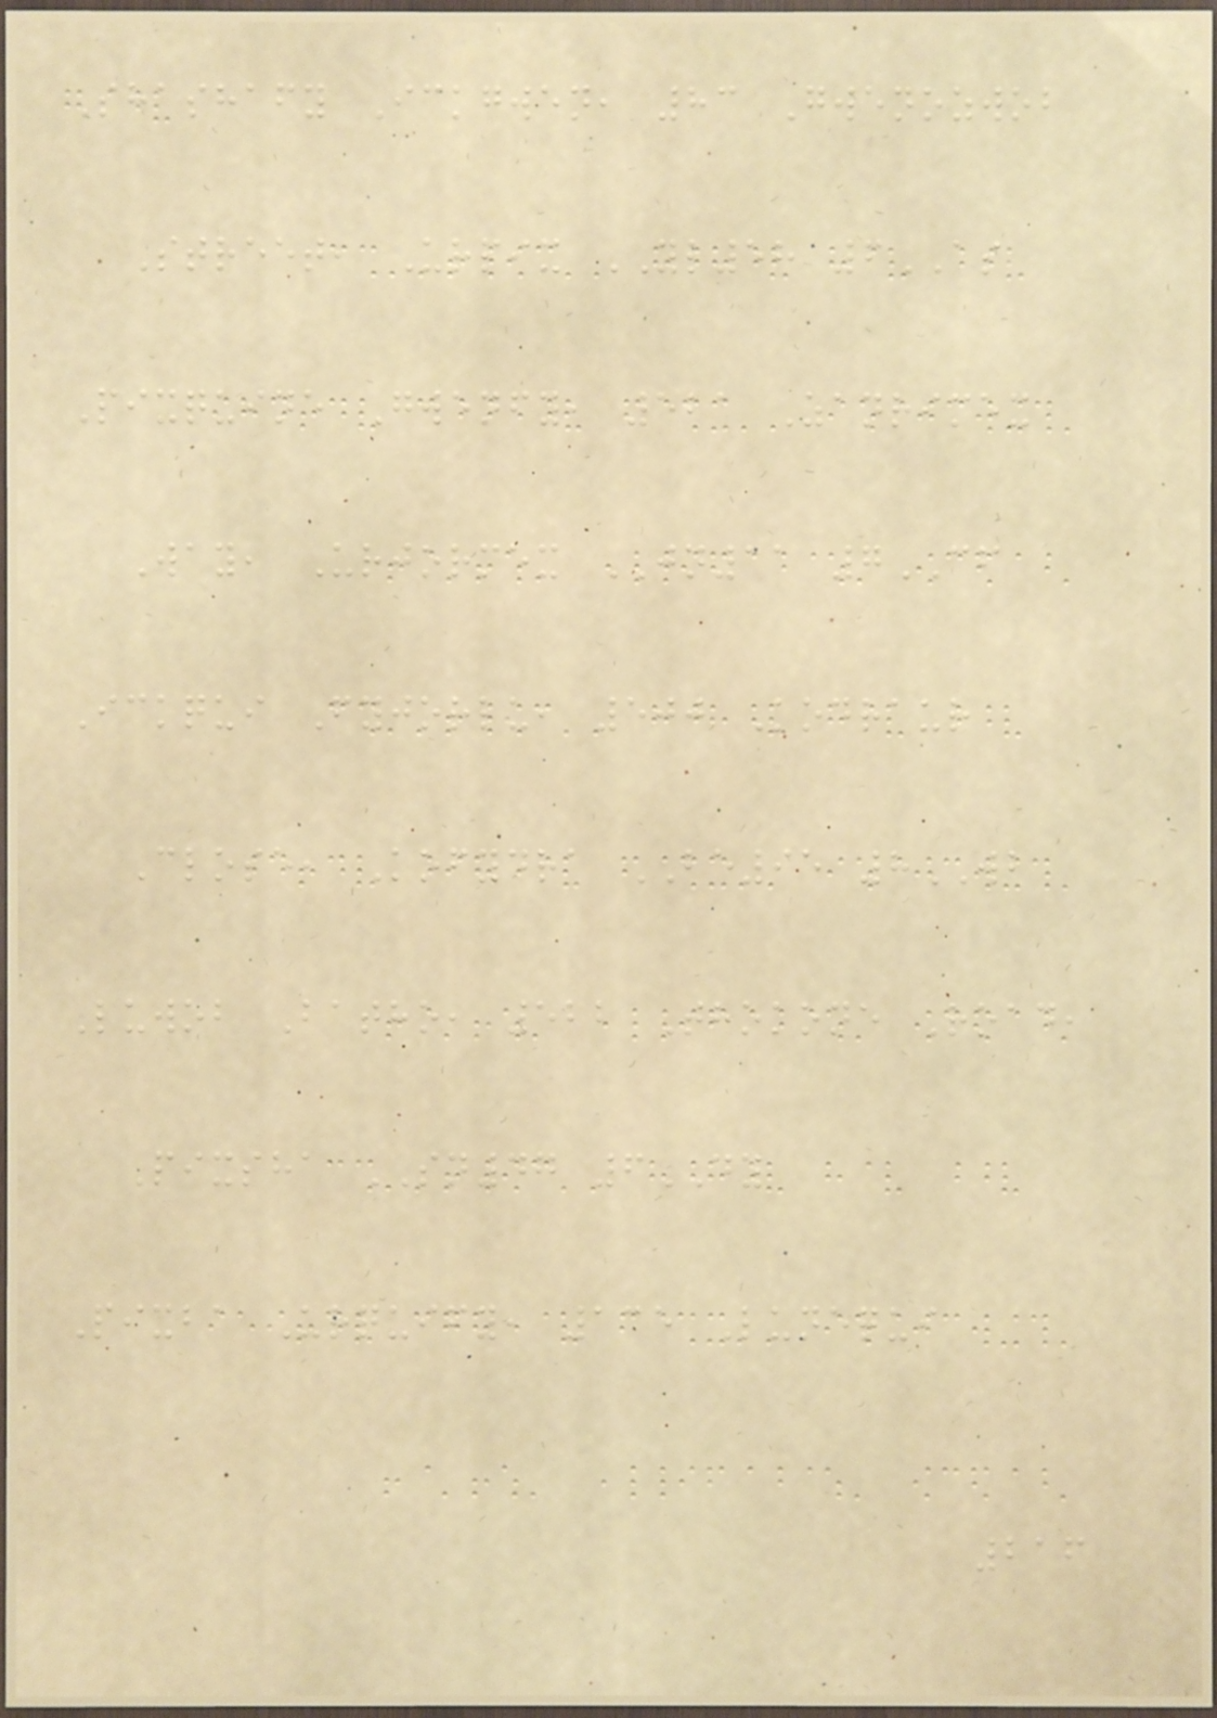Shashafy Ickgwen, 83 Gwenozwob
Street, Urpix YL58 6AS
Pixquine Gwenfy, 521 Zanrimex
Way, Urjormex JN11 7CF
Ickqui Fyjorlu, 500 Kodraur
Close, Kofydra BE95 8WB
Luwob Batho, 522 Thokone Road,
Pixsha SN47 6DY
Pixba Urquify, 135 Lunequi
216
